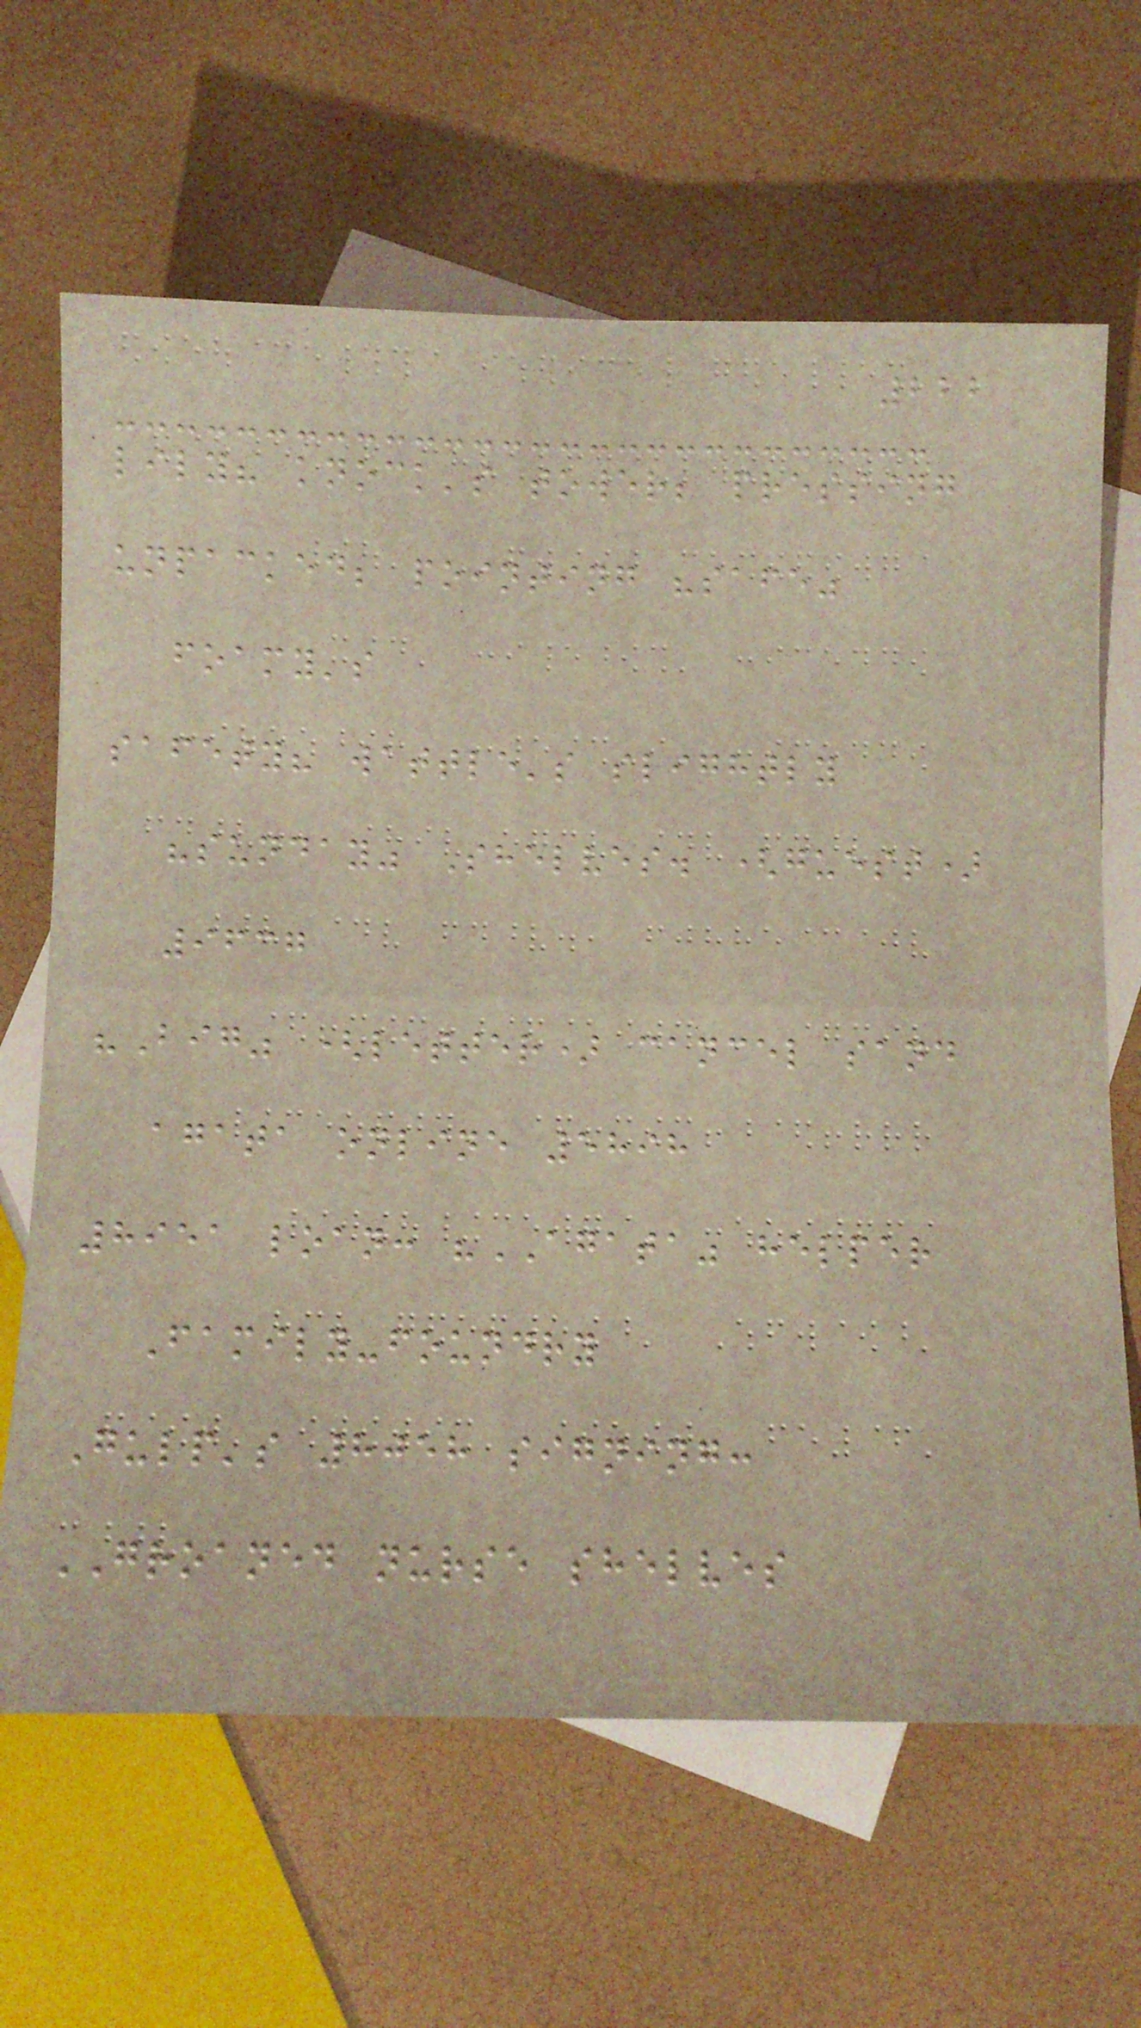222
lily? knock's tower; pressing
unpacked; pointing "safe"
foamy's
safety? wattle's slightly
"sunday" Shelves. (guest)
9637
"Big" (letter) cancel sand
agata online 5898
8951 loan: "AGATA" helper
Family-foundry
Gulp's 8058 signing:
GROANED nurse shelves
